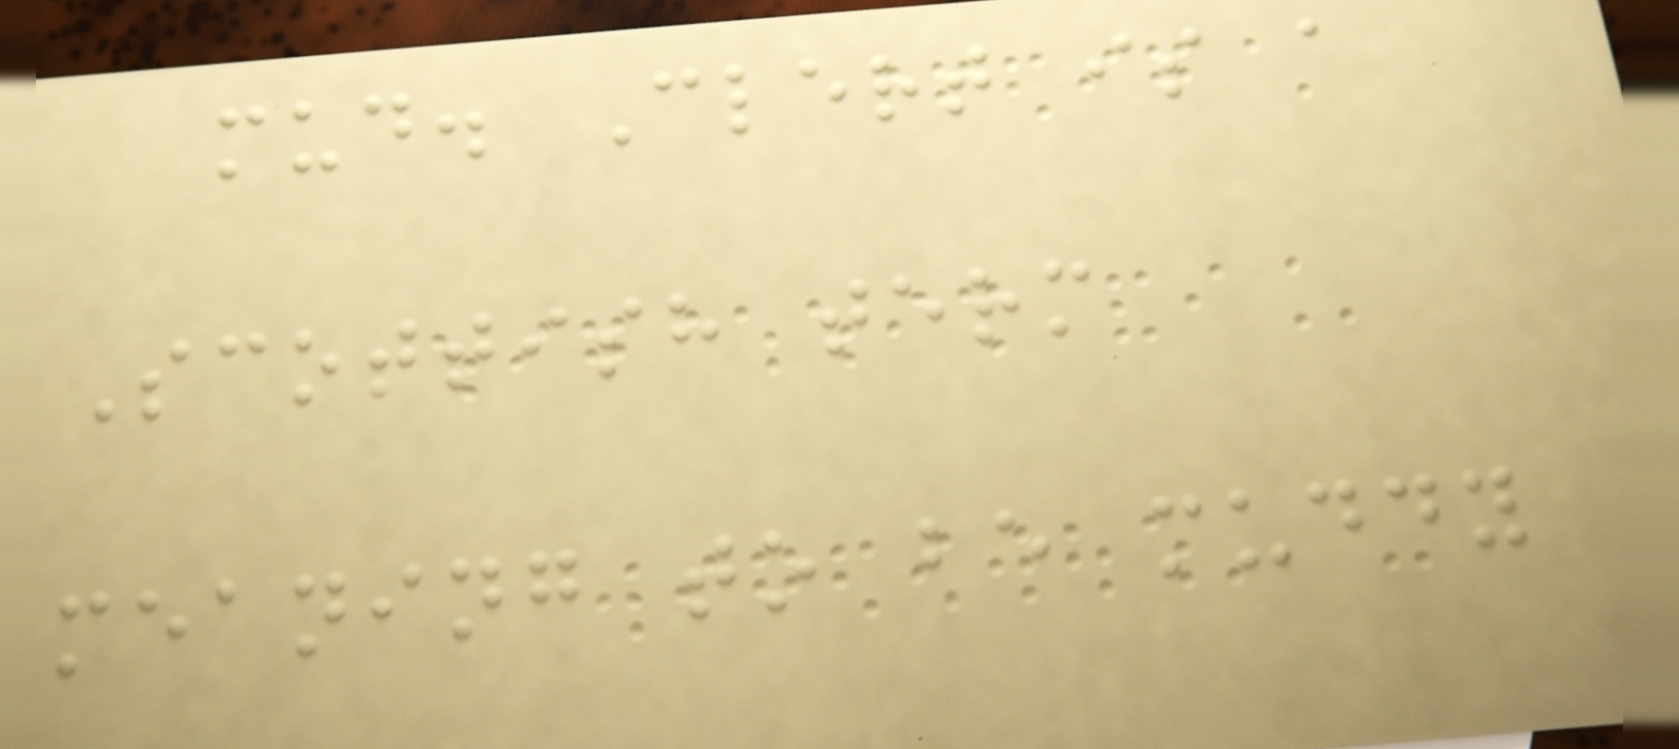mud. Clert is a
Scottish term
meaning to be muddy
